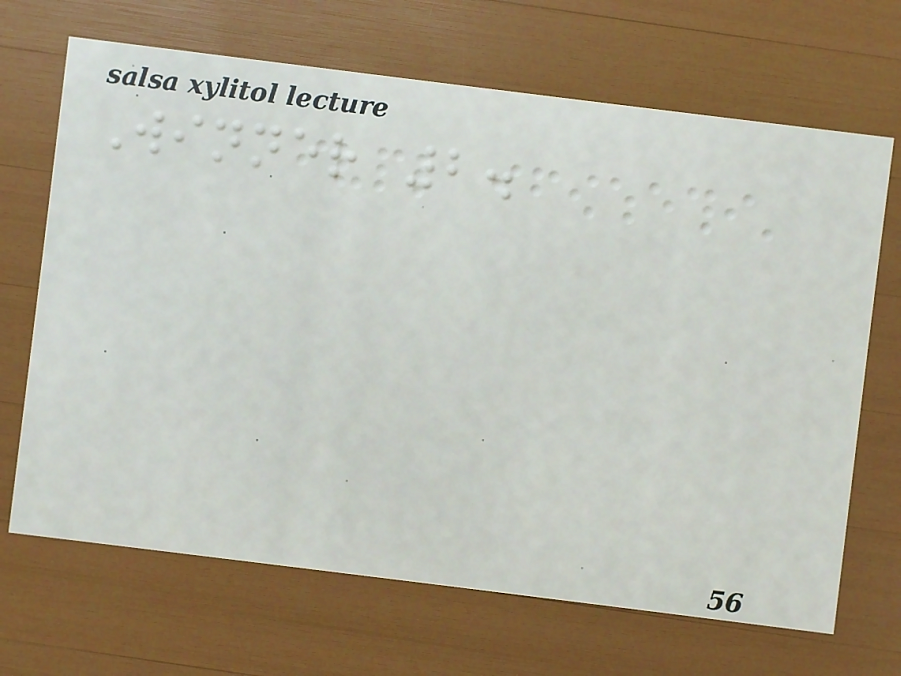Winner 2.
